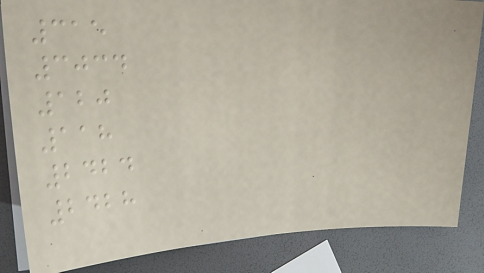315
3034
120
118
2424
2428
